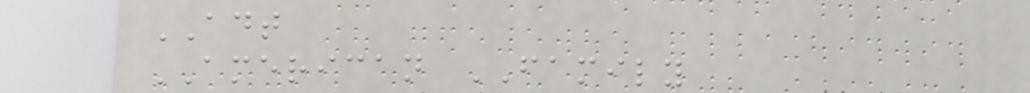ADT
AMERICAN FAMILY
